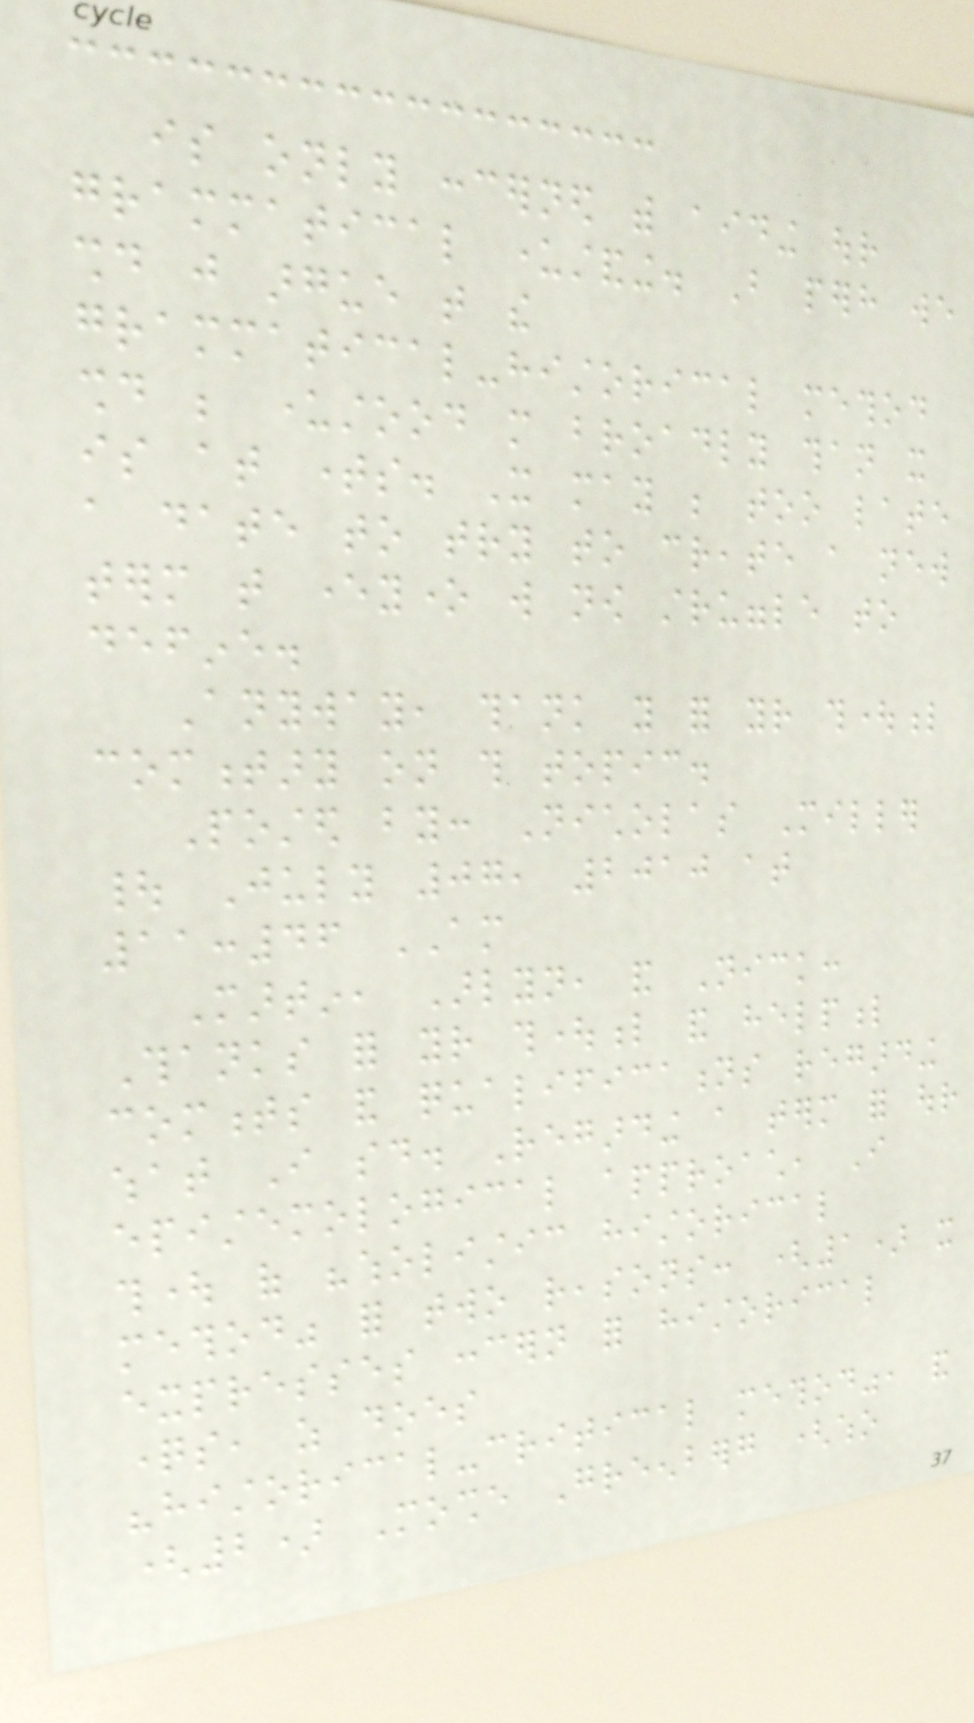is only concerned with aiding our
grammatical understanding. But perhaps we
should just argue that the
grammatical-historical method
should be understood more broadly than it
is at times. It may be too late
a date to try to create a new
term that everyone will now struggle to
define.
Anyway, thank you for your thoughtful
commentary on this topic.
Posted by: Nicholas Miller
| July 07, 2010 at
11:46 AM
Martin, Arlyn, and Nick:
Thanks for your thoughtful and helpful
comments and qualifications regarding
what I said. Regarding a term for our
epistemological approach, I
thought of "wholistic historical
method" for two reasons: (1) it
expresses concern for historical
questions, as does
"historical-critical method", and
(2) Moshe Greenberg (who
